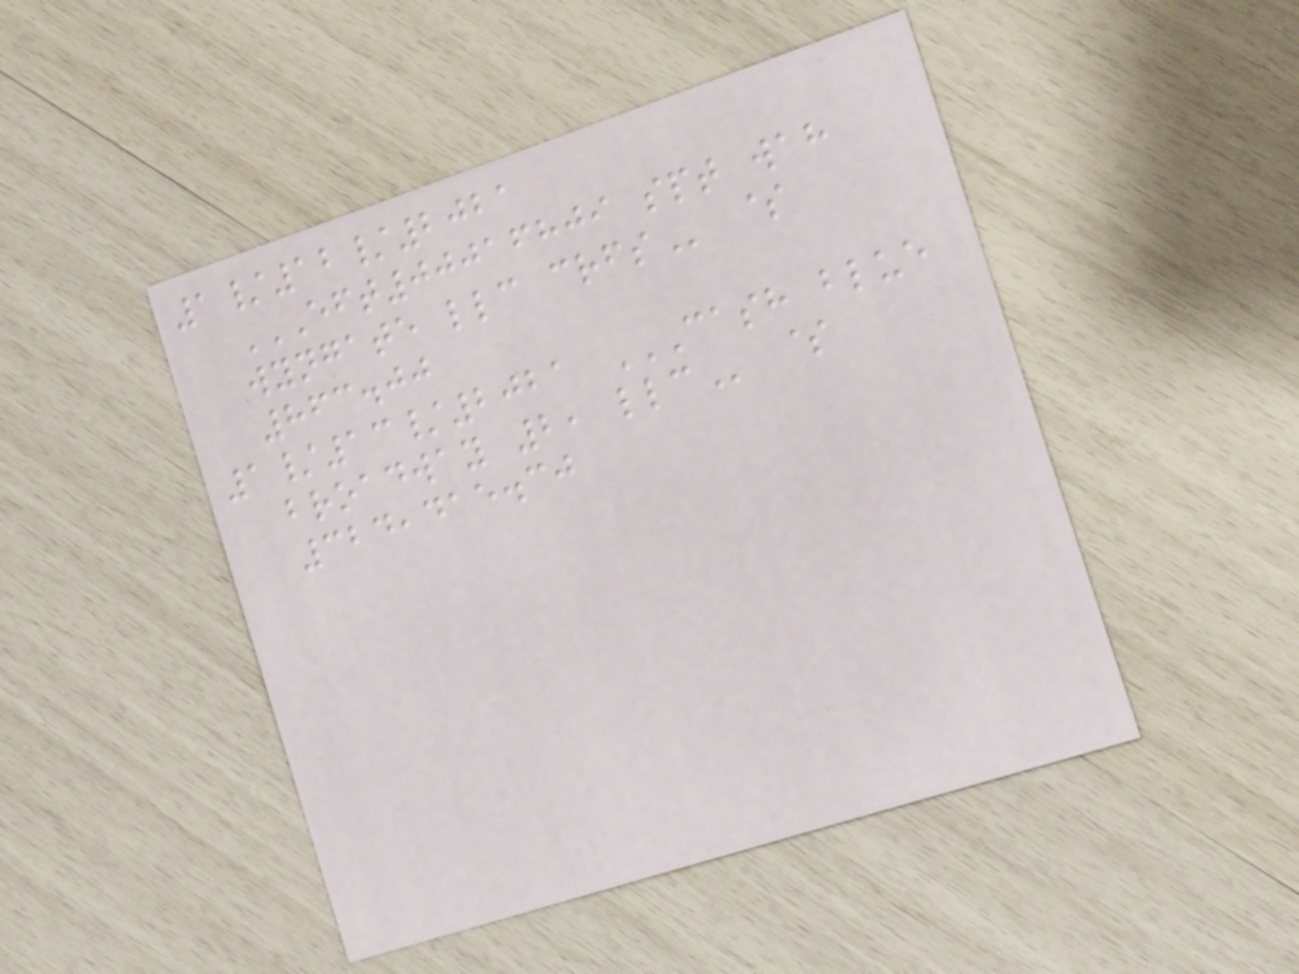1/12/2021
EFT00016809 SPT WAH
WYNGATE LLC CRFS $
863.00
1/13/2021 CASH BLUE
BROADWAY 2, LLC $
324,415.30
